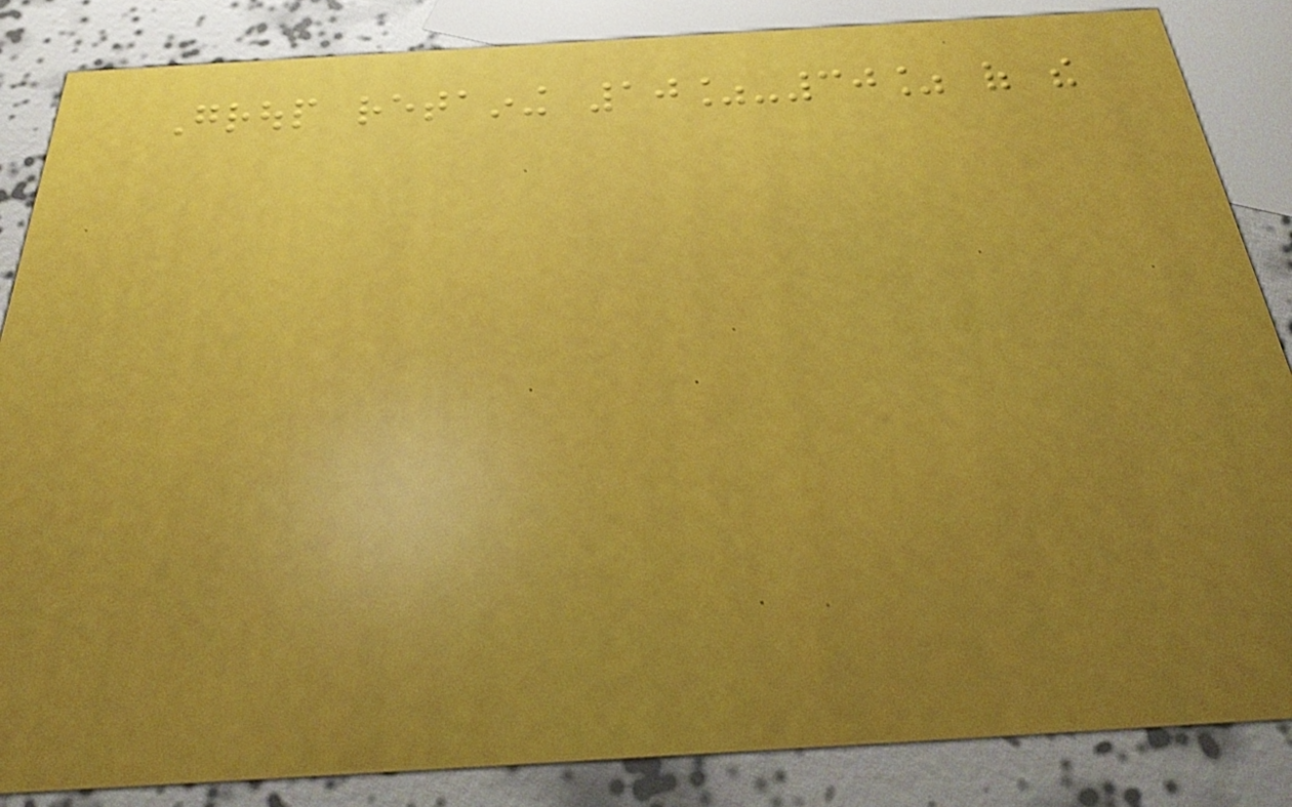Group retaining 10%-30% of the
